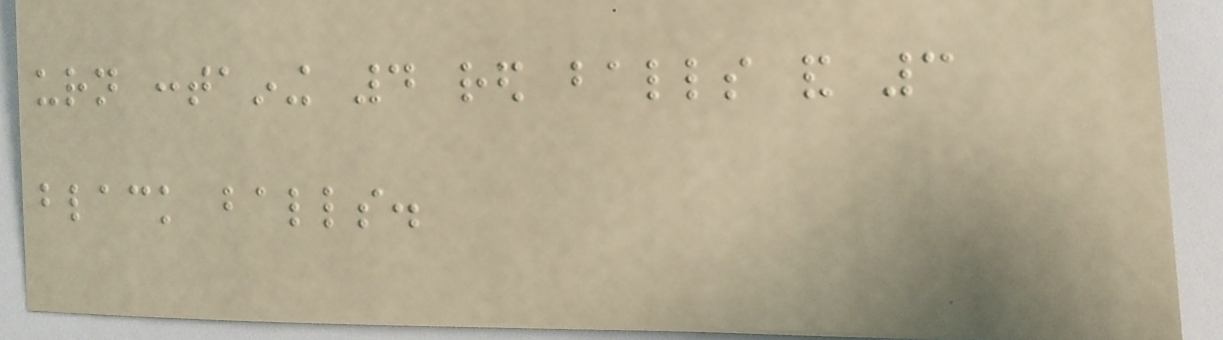urn containing 4 red balls and 3
black balls.
